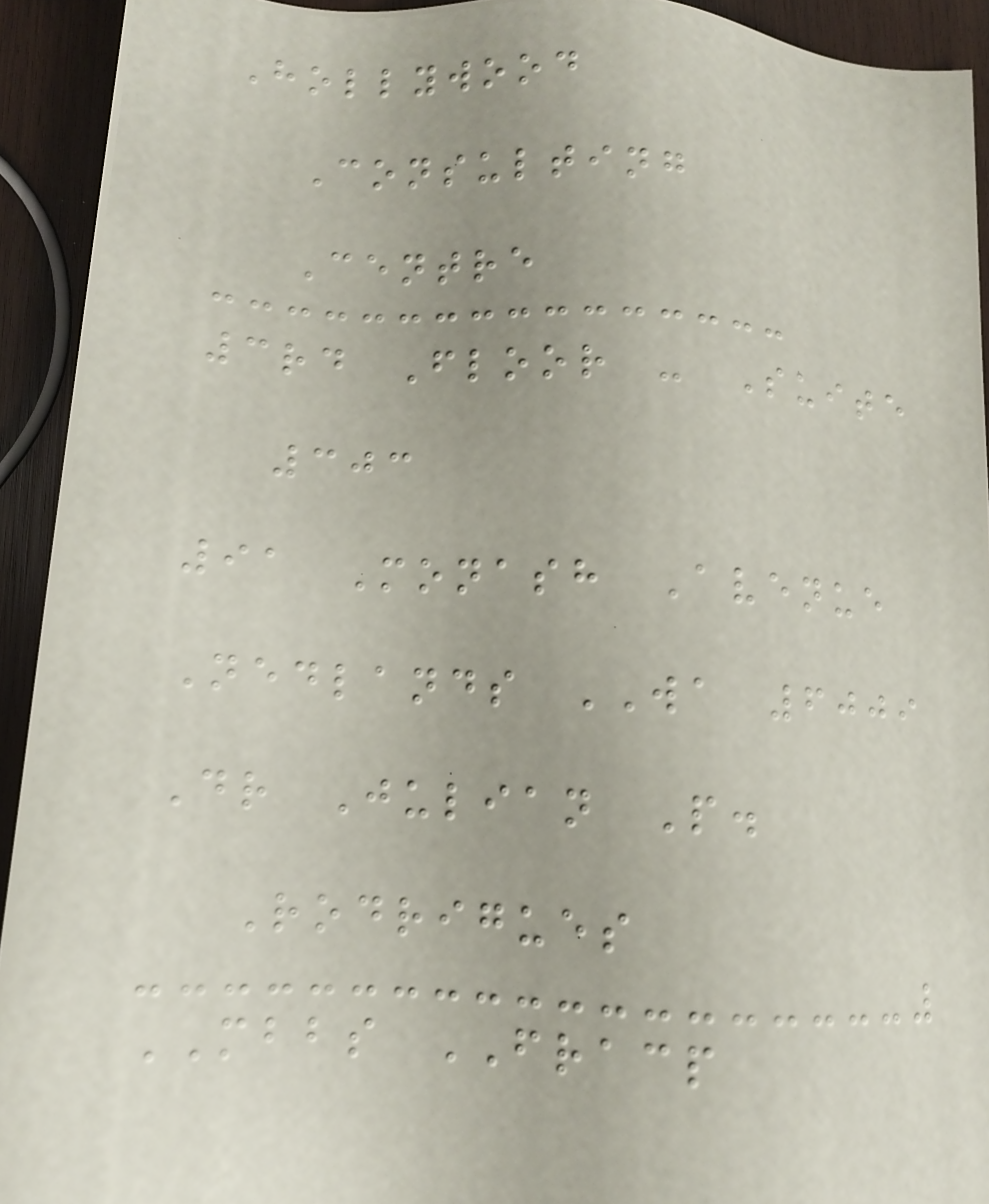Hollywood
Consulting
Centre
3rd Floor - Suite
303
91 Monash Avenue
Nedlands WA 6009
Dr Julian P.
Rodrigues
MBBS FRACP
